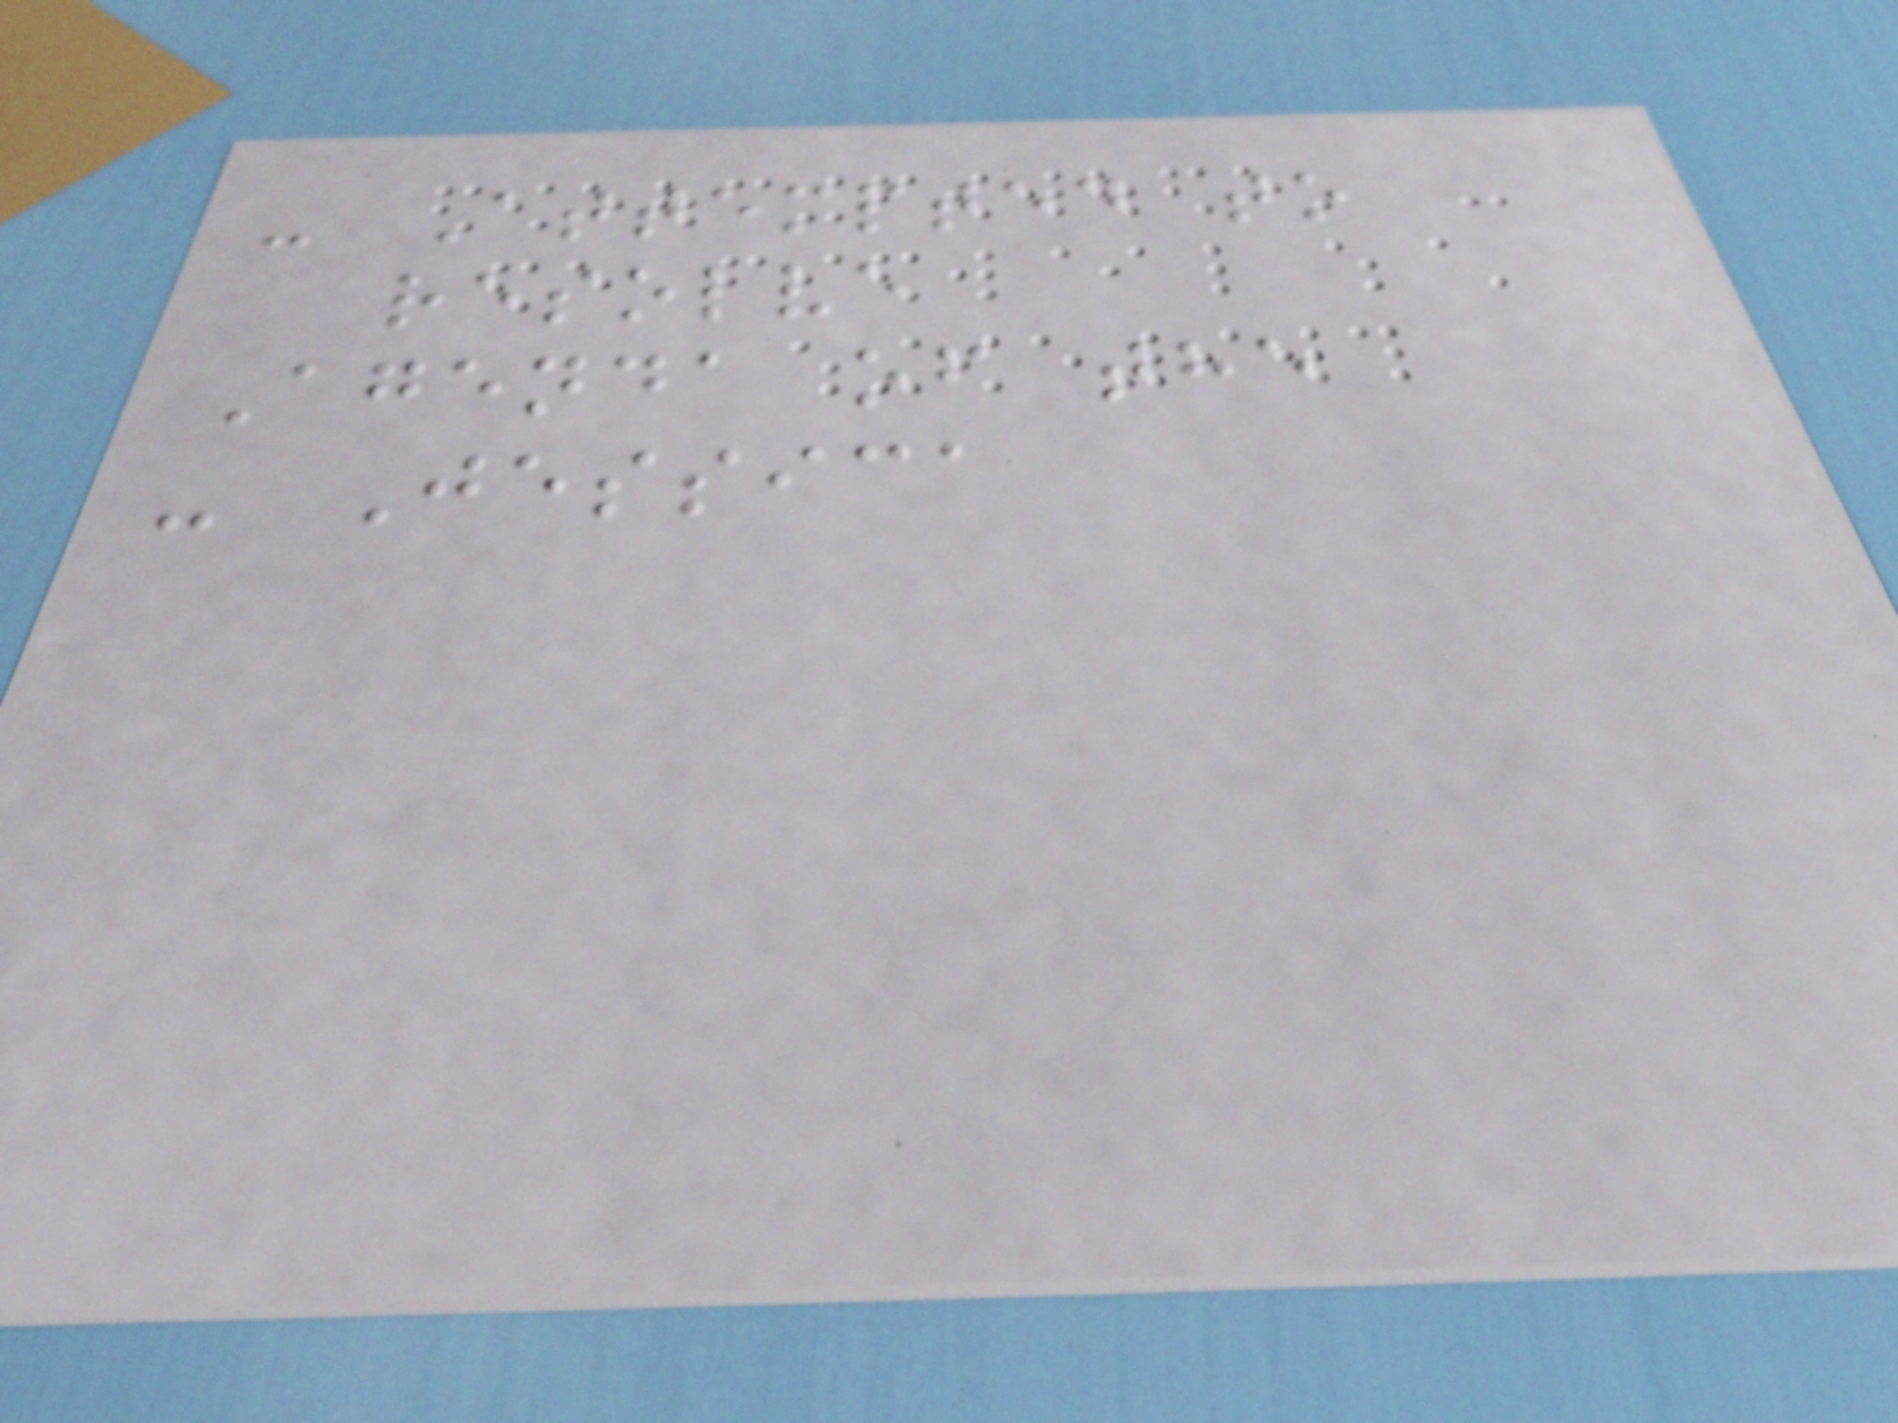- Attempted to
resolve
Agenda of the
- Jessica
